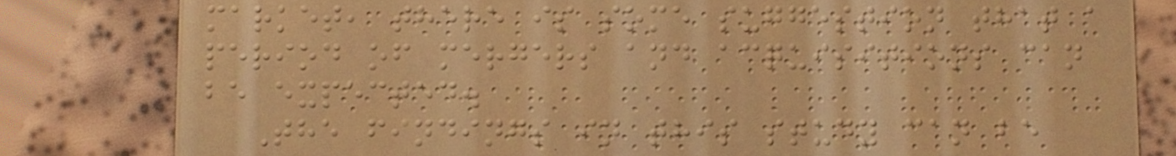market, there is some suggestion that a
period of mergers and acquisitions can
be expected.
The findings in this study can be
